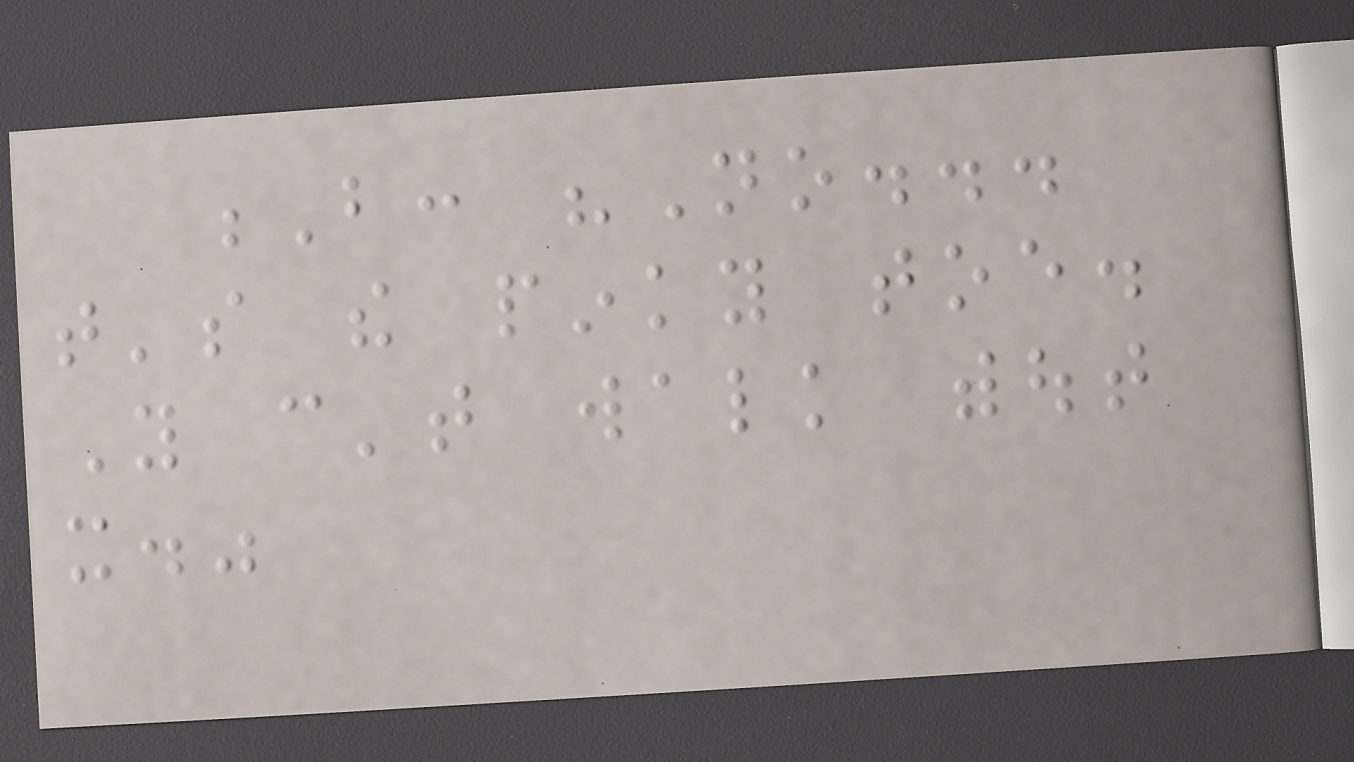B: "No...
that's the pinky toe.
You can't walk without
it."
